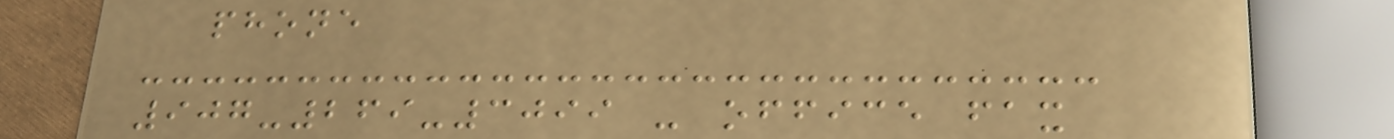phone
907-269-3099 - office fax
